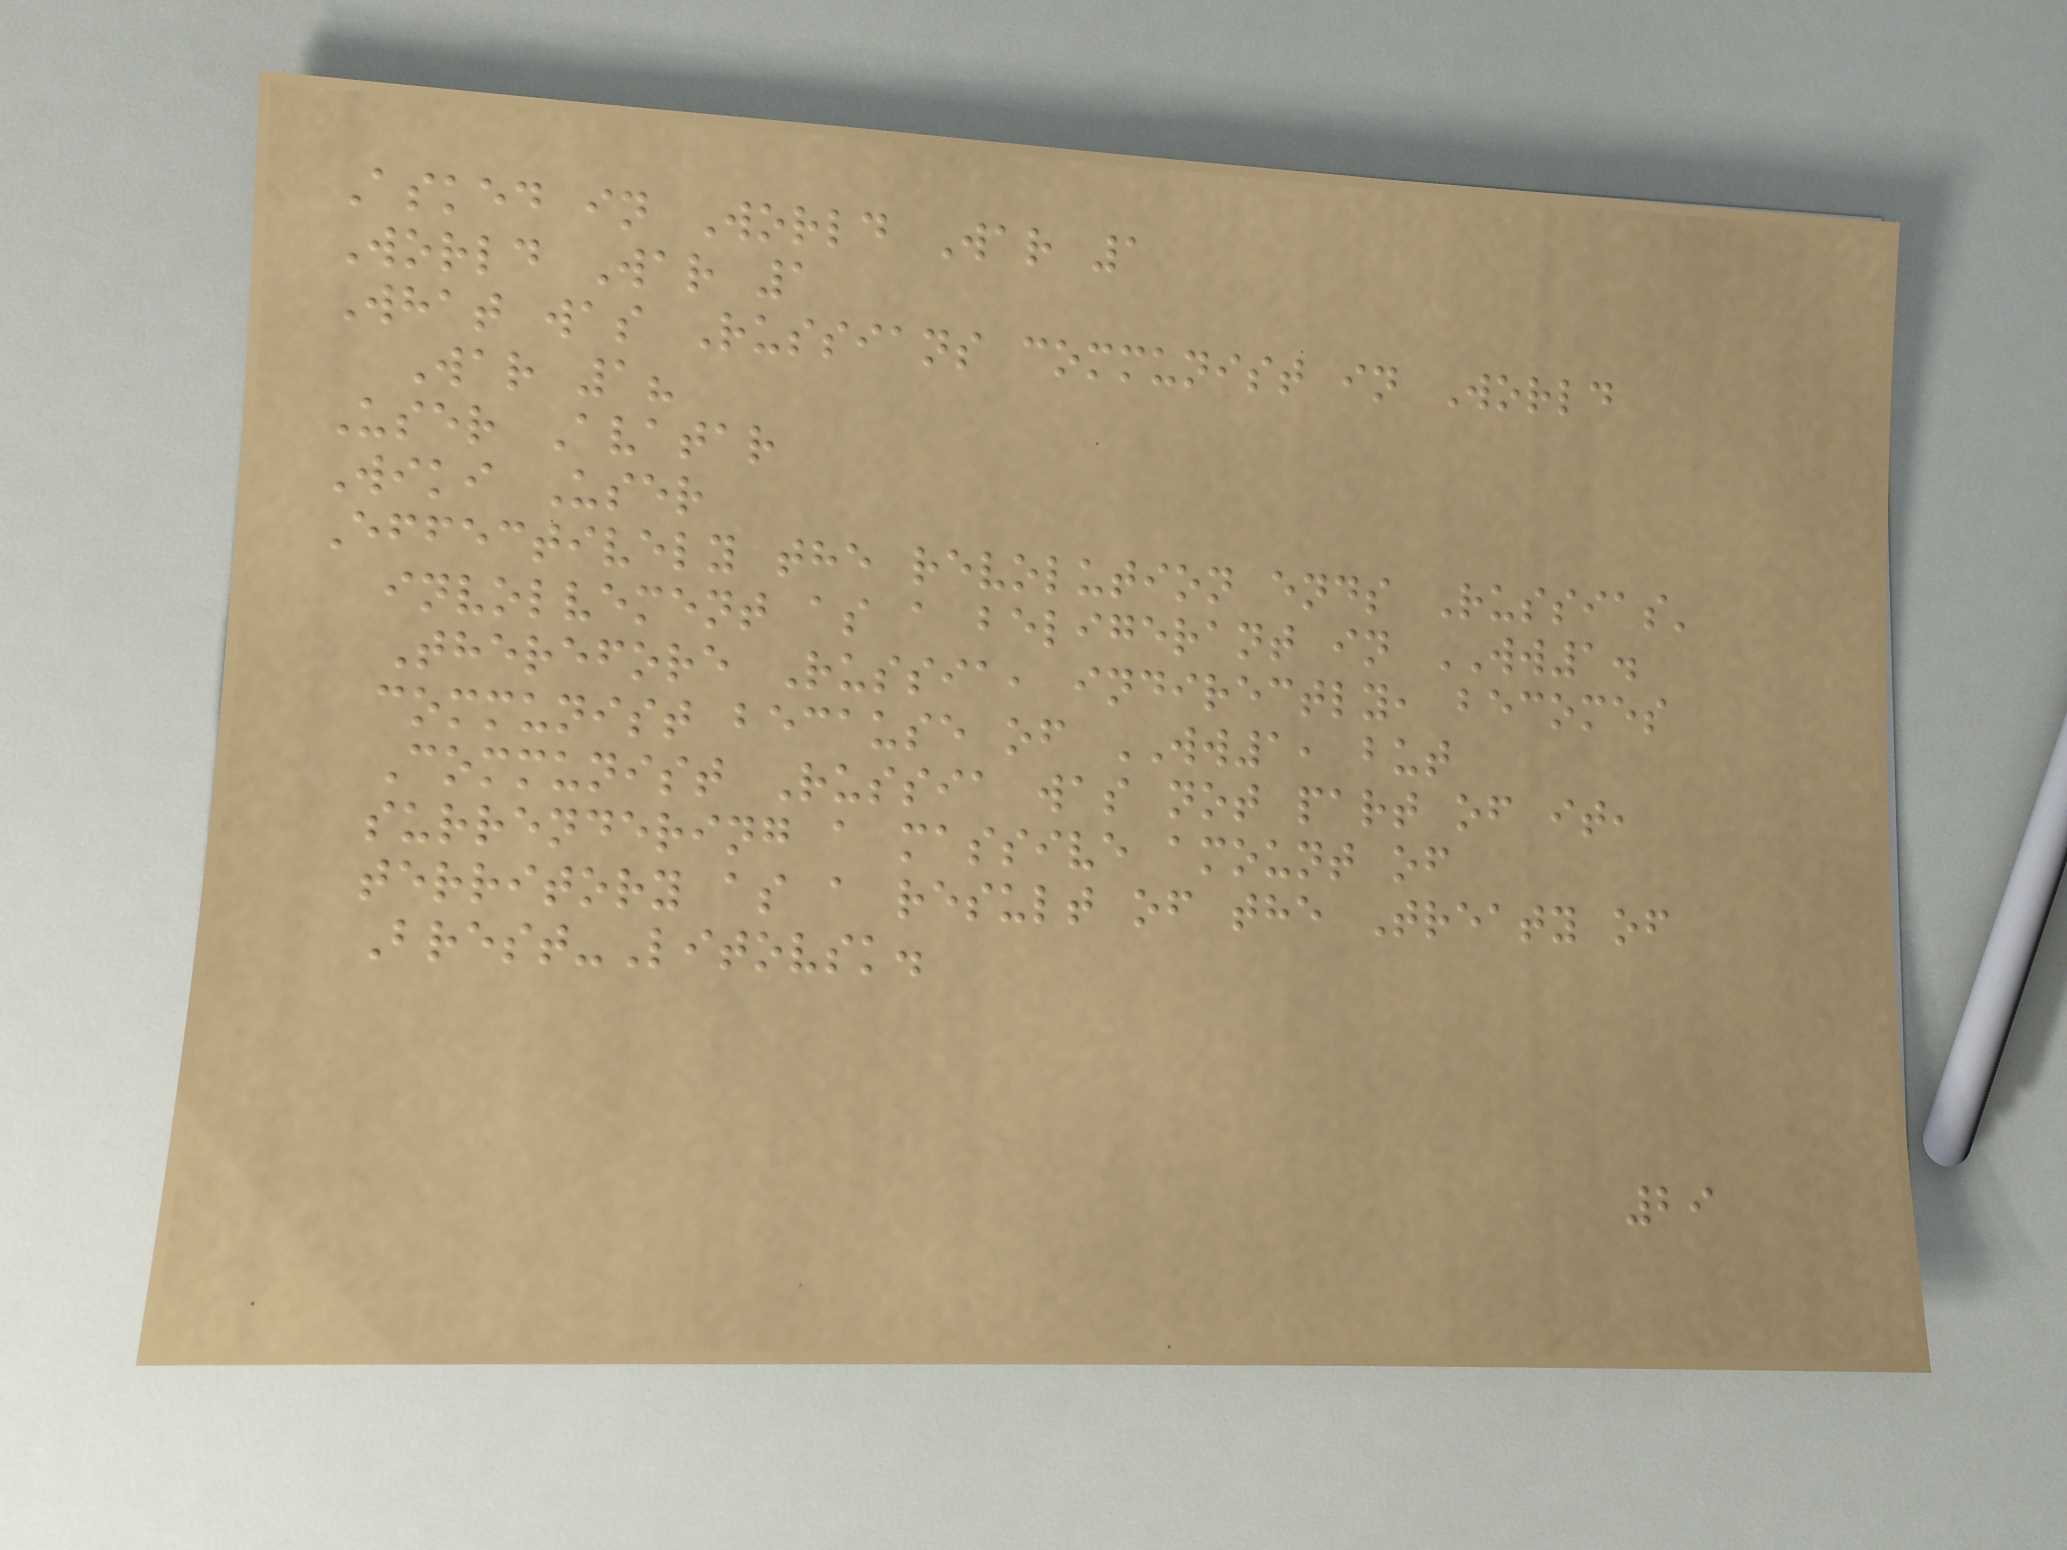Asked in World War 1
World War 1
What was Russians communist in World
War 1?
User Avatar
Wiki User
Effectively the revolution ends Russias'
involvement as a beligerant in WW1.
Therefore Russia, indirectly, becomes
communist because of WW1, but
Communist Russia was not part of it,
surrendering a massive amount of
territory as a result of the Treaty of
Brest-Litovsk.
29
